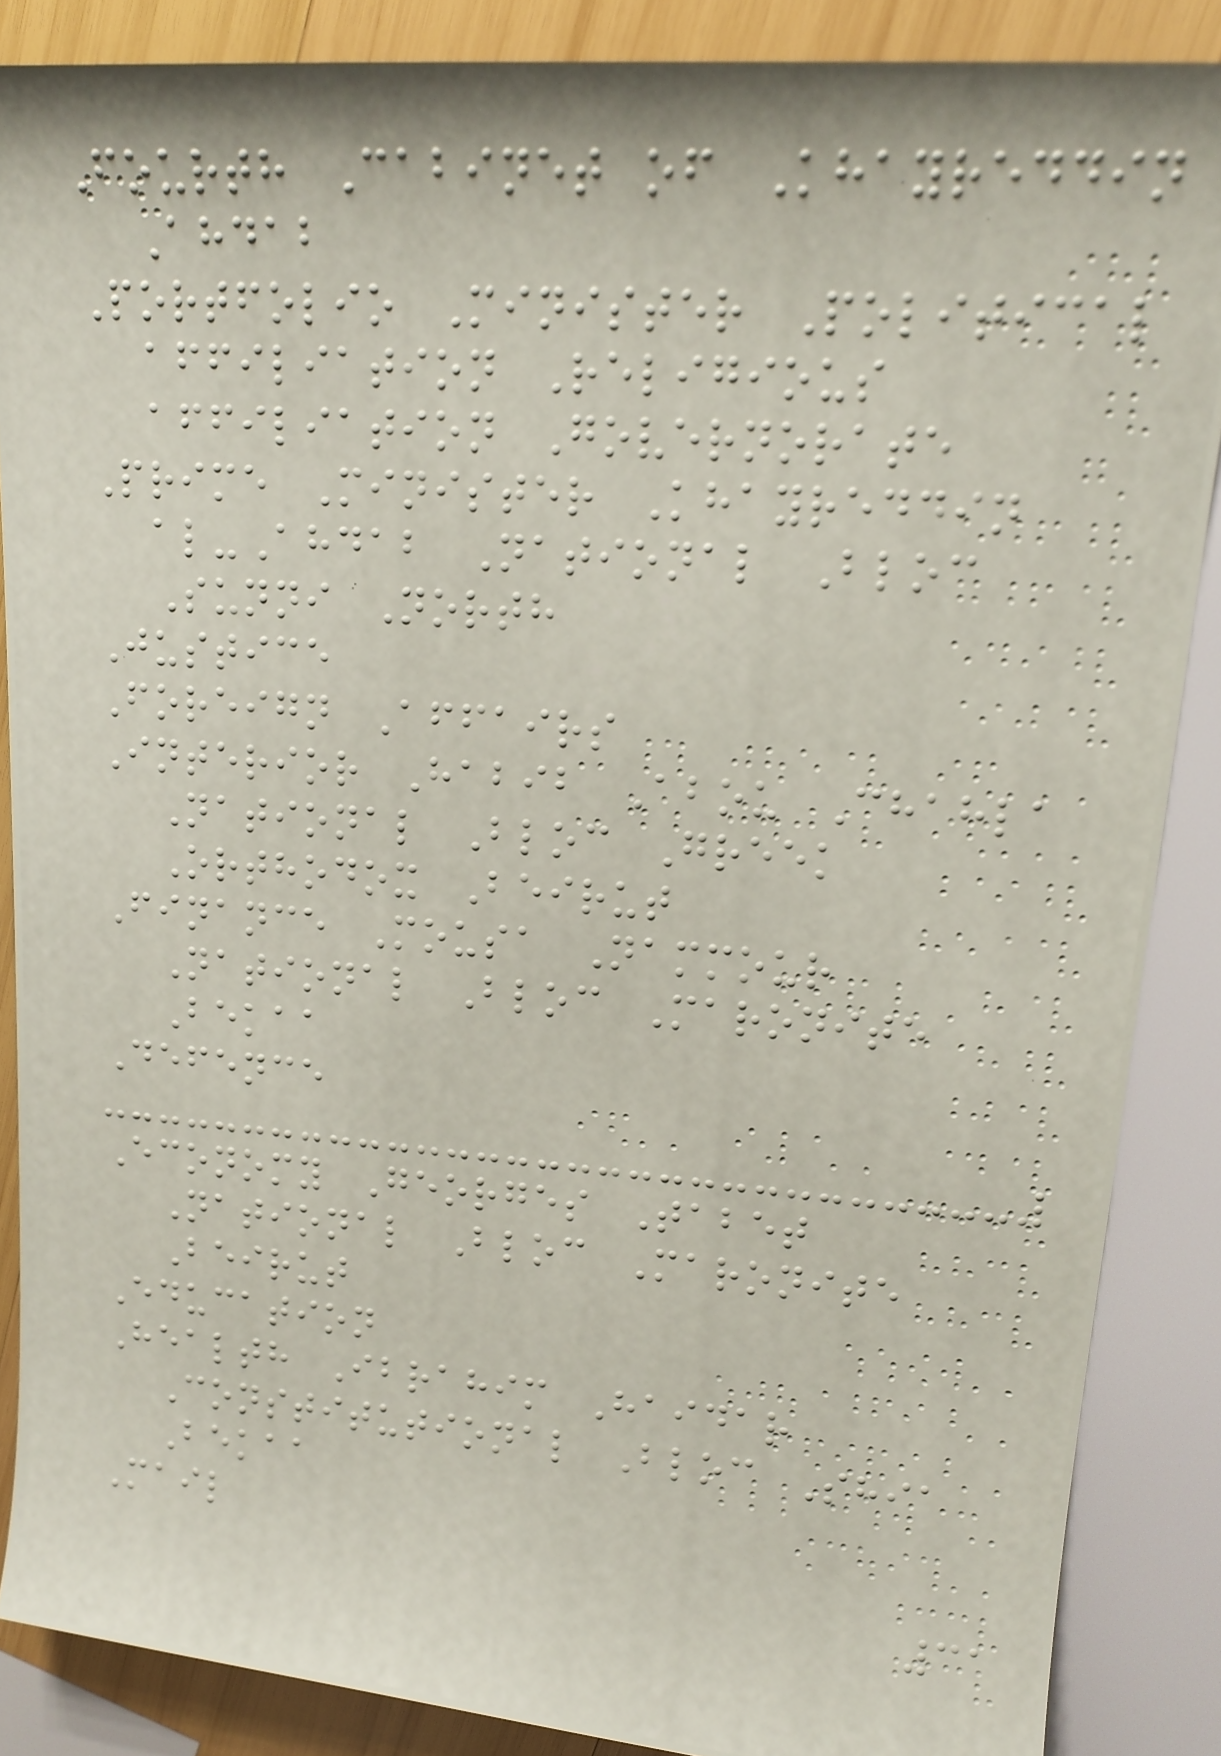Fourth Cabinet of Khayreddin
Ahdab
Portfolio Minister Political
affiliation Religious
affiliation Governorate
Prime Minister Khayreddin
al-Ahdab National Bloc
Sunni North
Justice
Foreign Affairs
Interior Habib Abou Chahla
National Bloc Greek
Orthodox Beirut
Finance Mousa Nammour
National Bloc Maronite
Bekaa
Defence
Economy Georges Tabet
National Bloc Maronite
Beirut
Education
Health Ibrahim Haidar
Constitutional Bloc Shia
Bekaa
Mail
31
